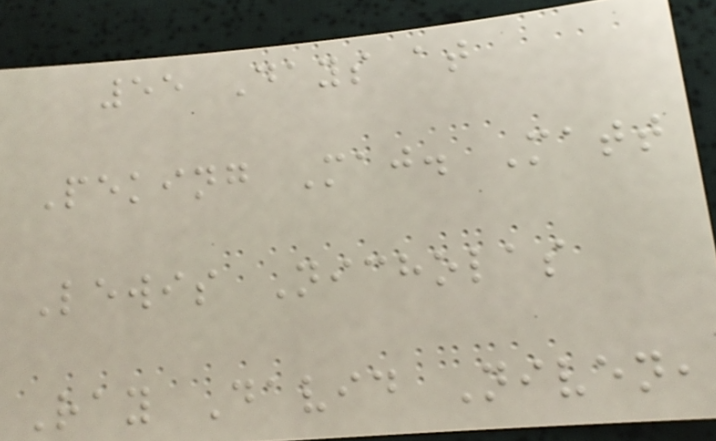55 Days at
Peking Maj. Matt
Lewis Nicholas
Ray David Niven,
